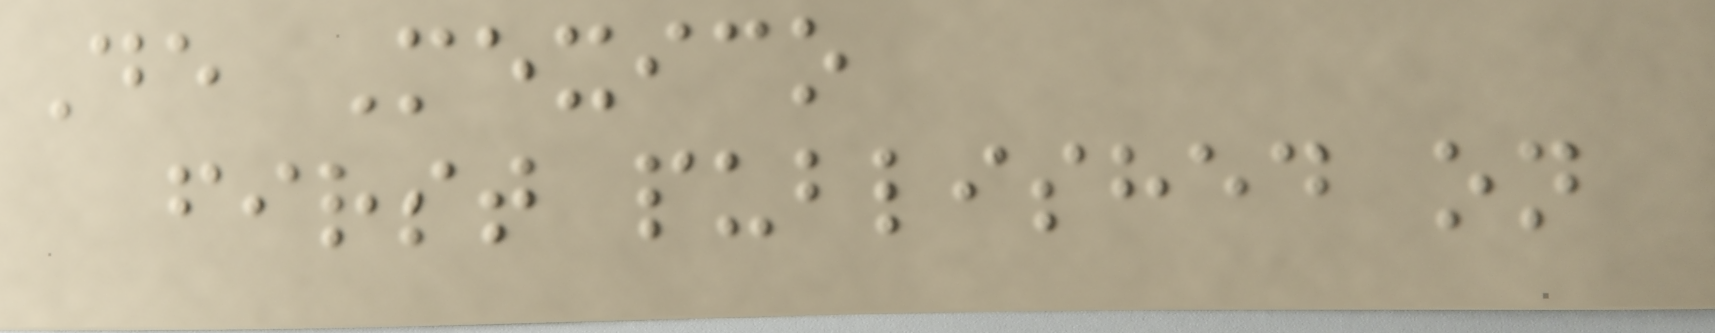De Mexico
first published on
